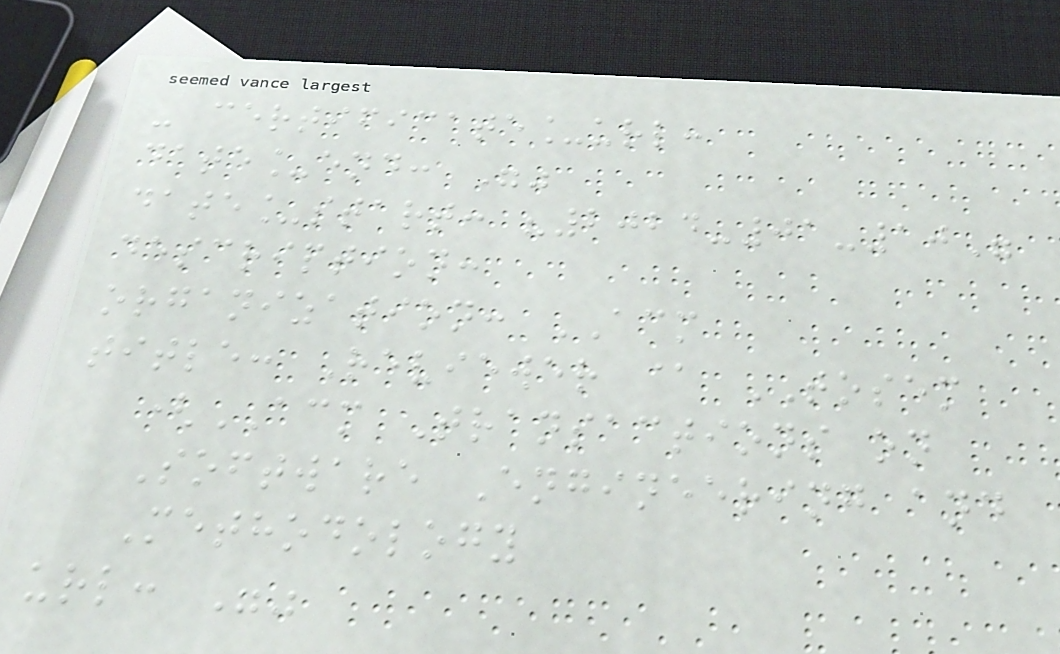- certificate_url:
date_end: ""
date_start: "2024-01-10"
description:
organization: ACM
title: Reviewer @ TOSEM
(ACM Transactions on
Software Engineering and
Methodology
url: ""
